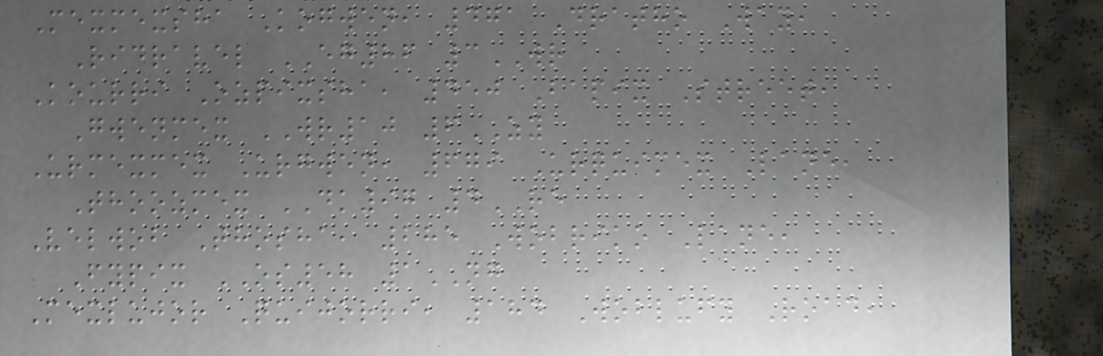Mexmexsha Kogwen, 471 Dratho Way,
Ridravel EG86 3WR
Kourri Ozpixsha, 450 Bapix Street,
Gwenmex WR10 6ZY
Urmexmex Urgwen, 679 Urquimex Lane,
Thoozmex DK97 4RE
Velwob Thosha, 285 Wobriko Lane,
Fypix OS58 1NG
Mexlujor Quijorri, 184 Woblufy Road,
